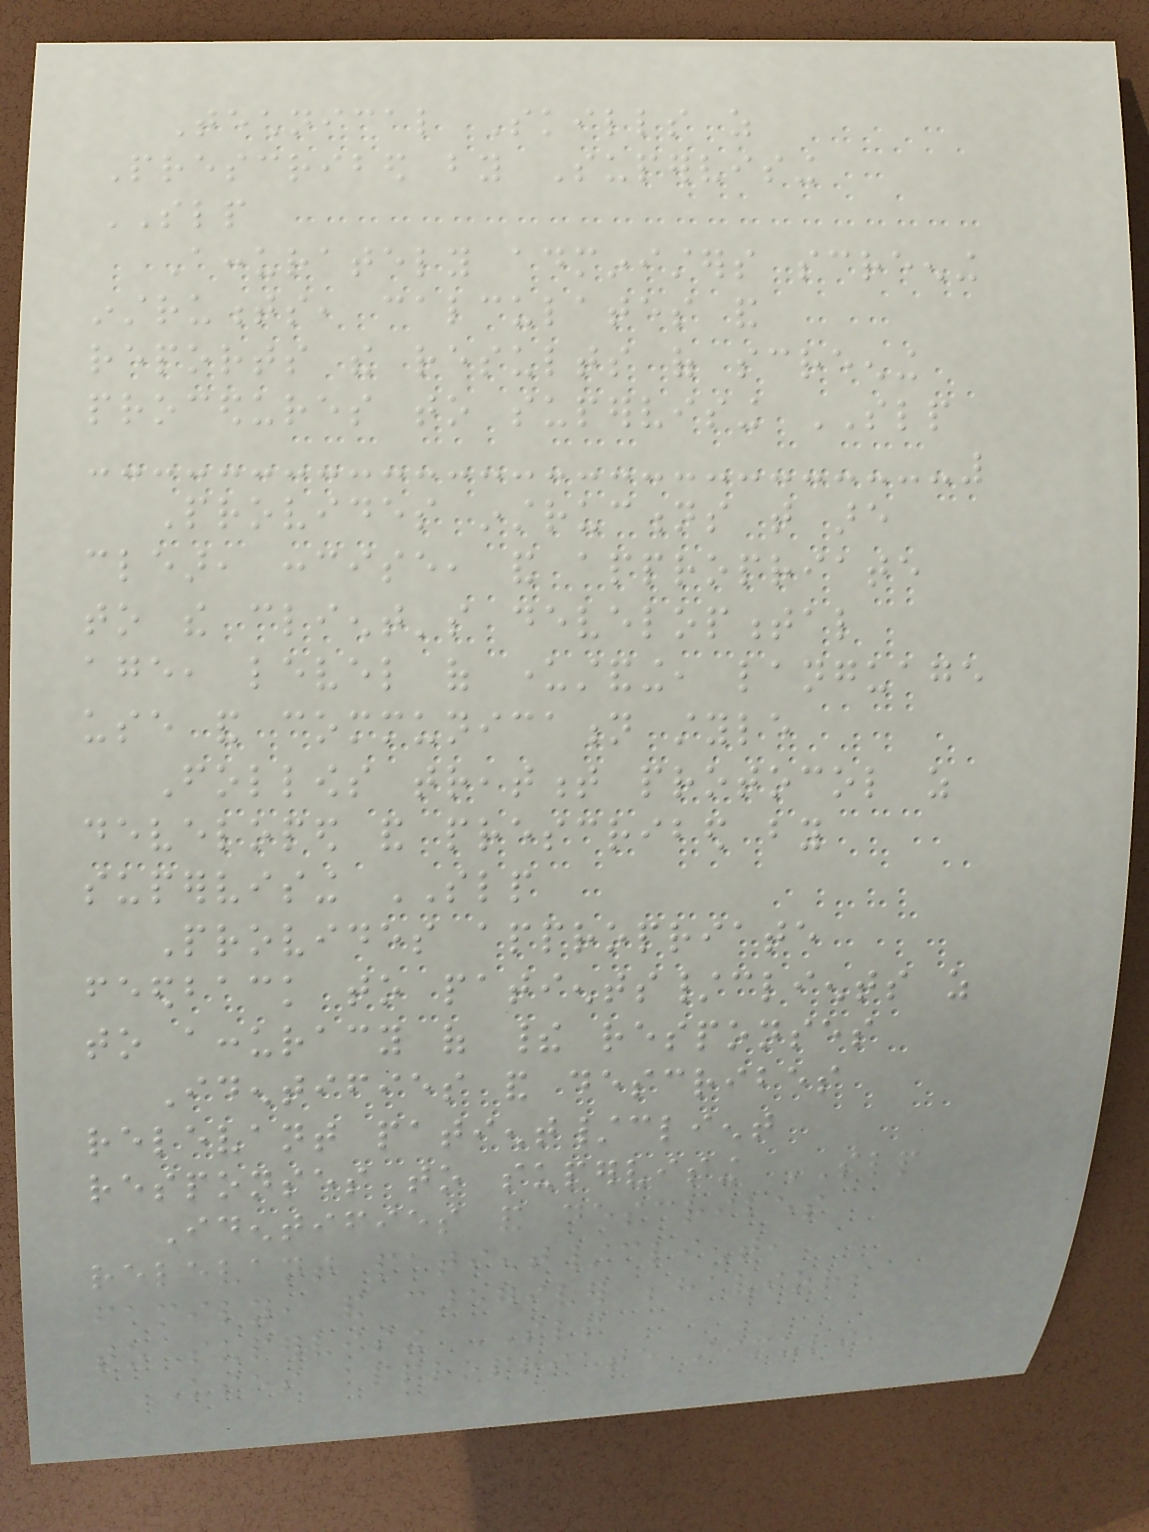Technical Skills as
Prescribed by Supervising
SLP
Accurately administers screening
instruments, calculates and
reports the results of screening
procedures to supervising SLP
Provides instructions that are
clear, concise, and appropriate
to the client's developmental
age, level of understanding, language
use and communication style
Follows treatment protocol as
developed and prescribed by
supervising SLP
Provides appropriate
feedback to patients/clients as
to accuracy of their responses
Identifies and describes
relevant patient/client
responses to supervising SLP
Identifies and describes
relevant patient/client,
family, and caregiver behaviors
to supervising SLP
Uses appropriate stimuli,
